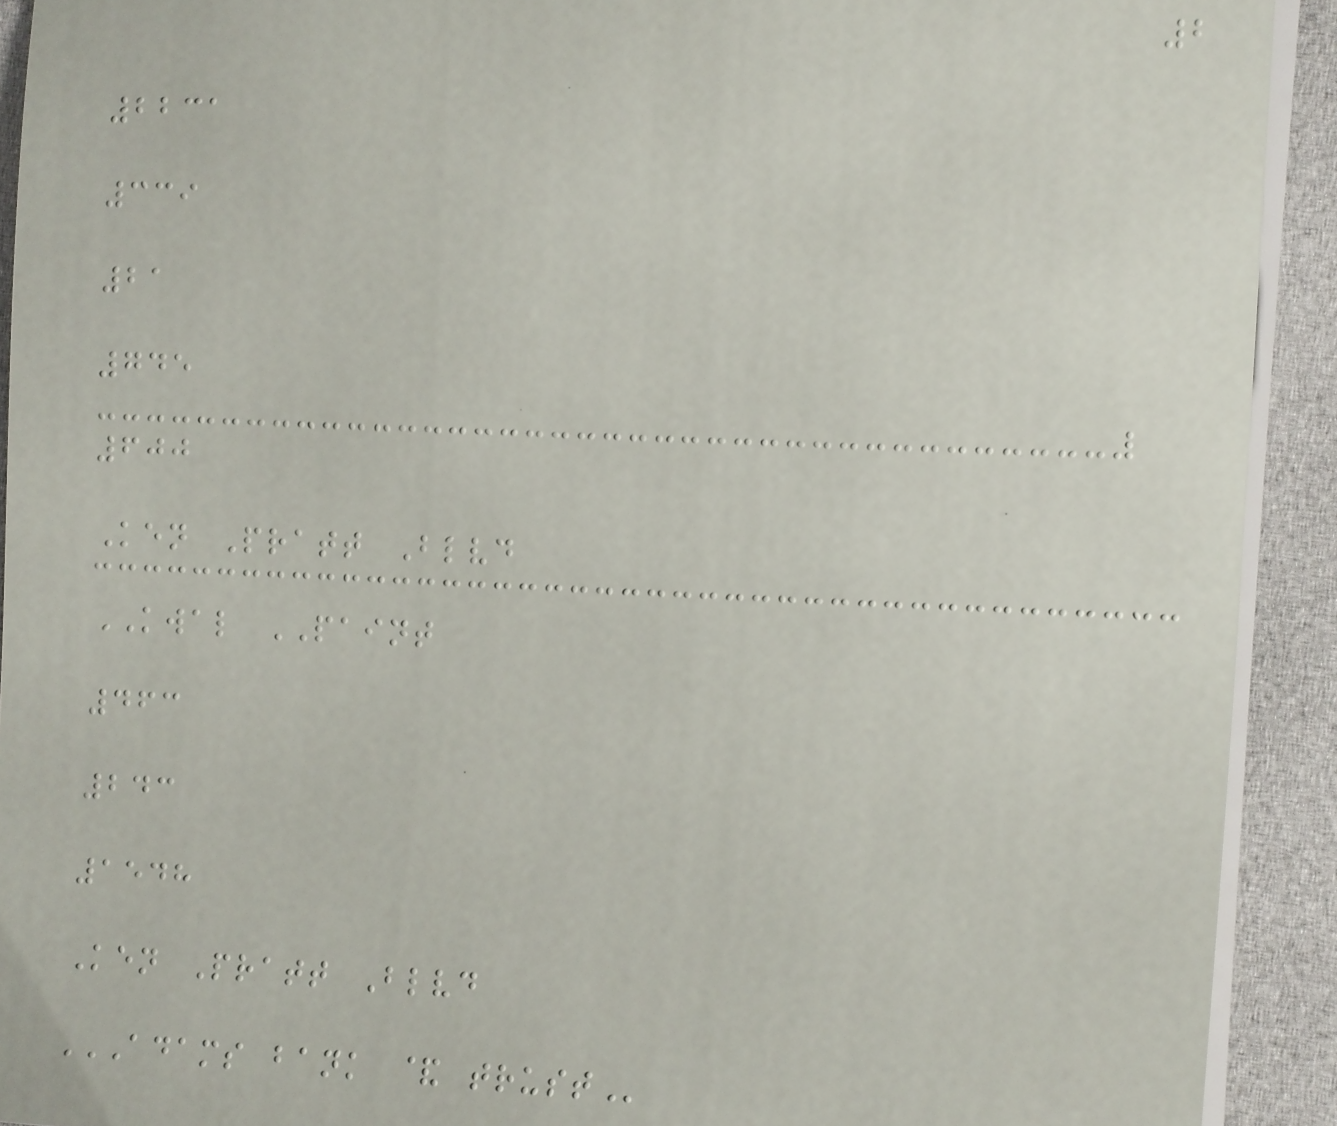2
2231
339
21
745
600
Ken Pratt Blvd
KWAL PAINT
463
243
1548
Ken Pratt Blvd
ADAMS BANK & TRUST
